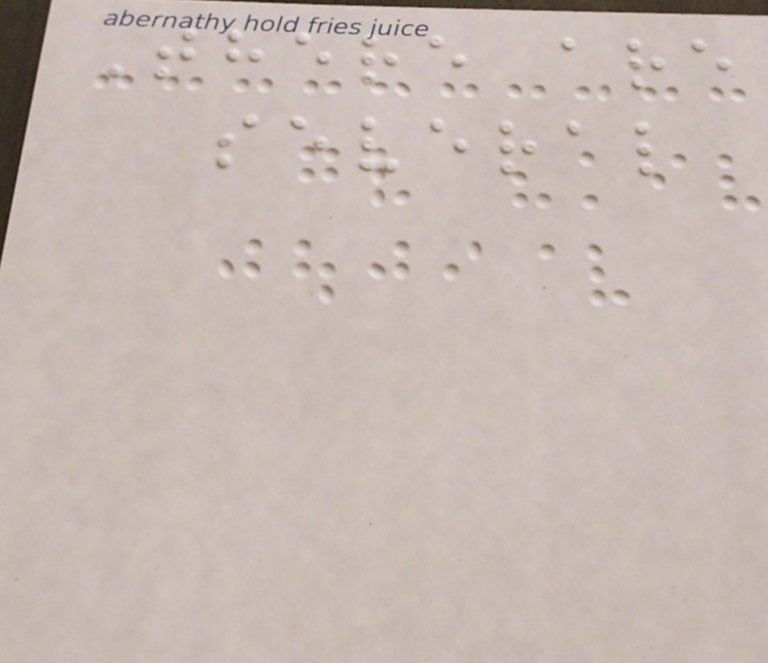There are
several
